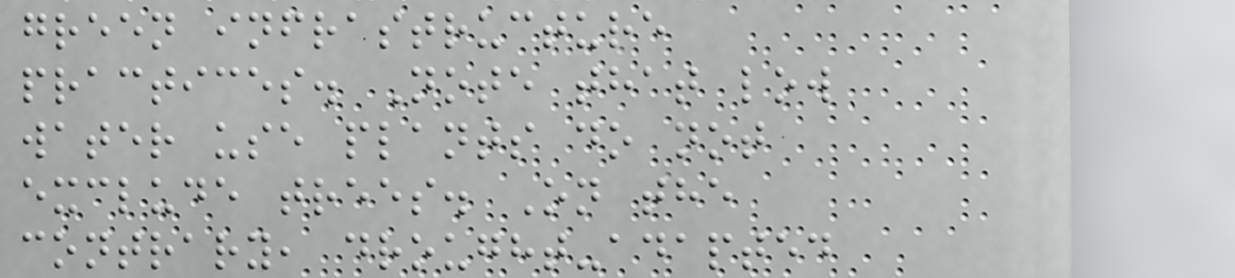green infrastructure
practices. Note that low
water use plants do not
exclude trees. On the
contrary, drought-adapted
